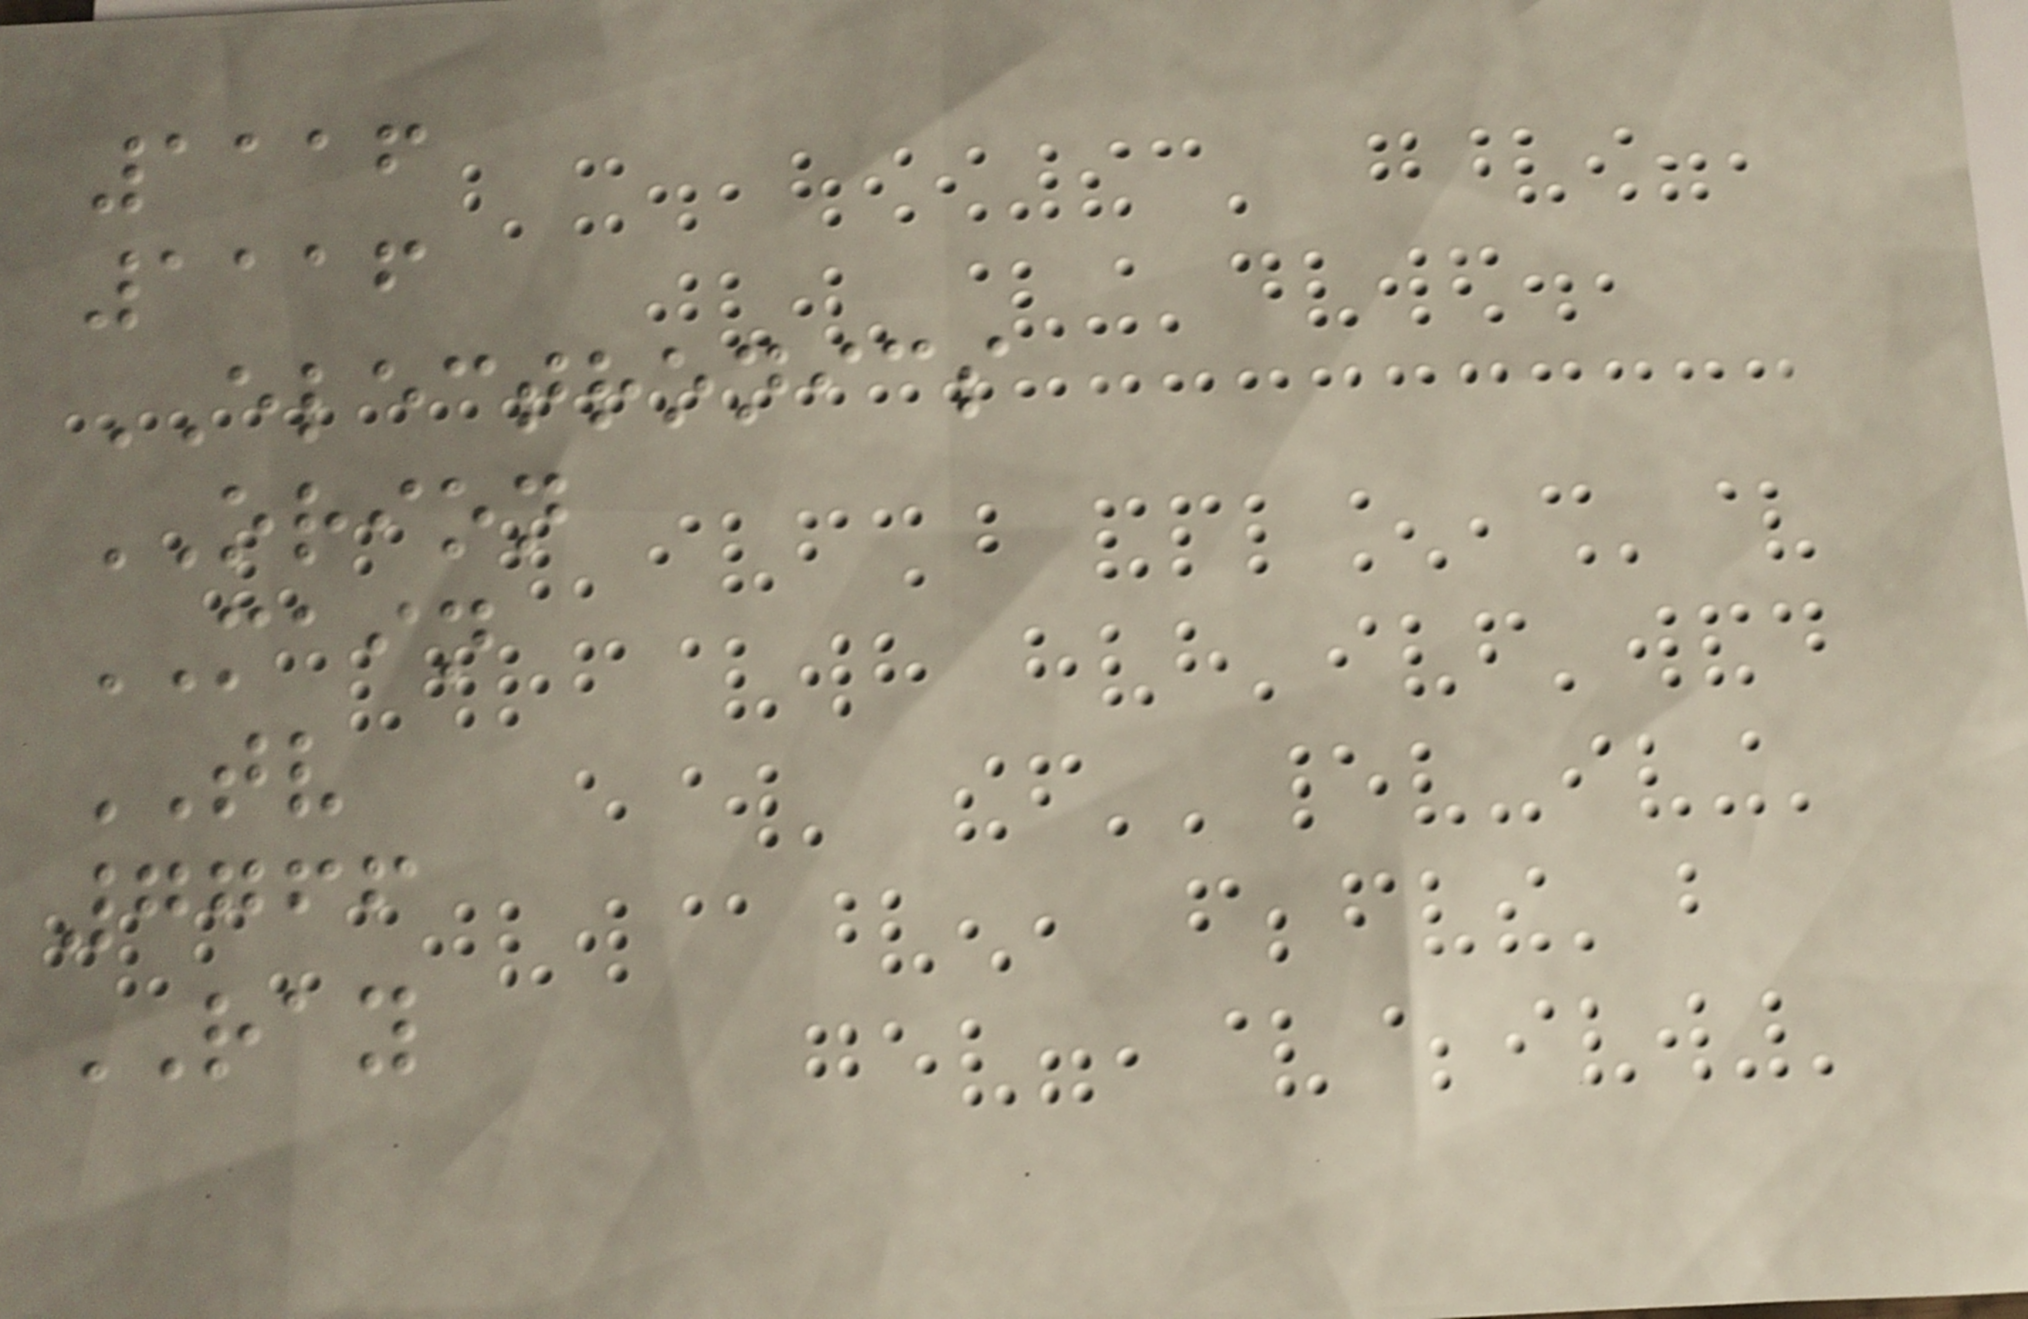1116
1116
ELECTRONICS
ORION
MAIN
TV
7766
RAY
